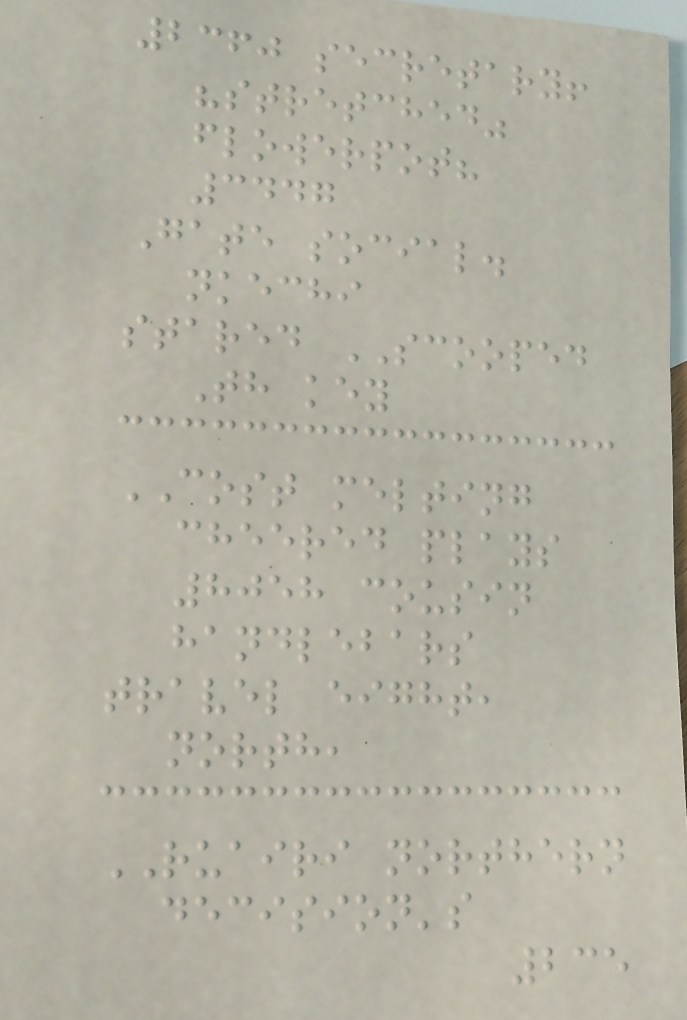2360 secretary!
"stretched"
flowerpot?
3447
Gate social.
nkechi
stared SCOOPED
Th key
COST melting
cheered plays
8058 cousin
handlebars
travel eight,
north,
RUAIRI northern
decision's
235
